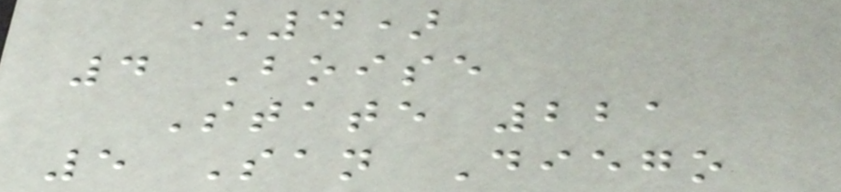(4)
4 Boise
State 221
5 San Diego
